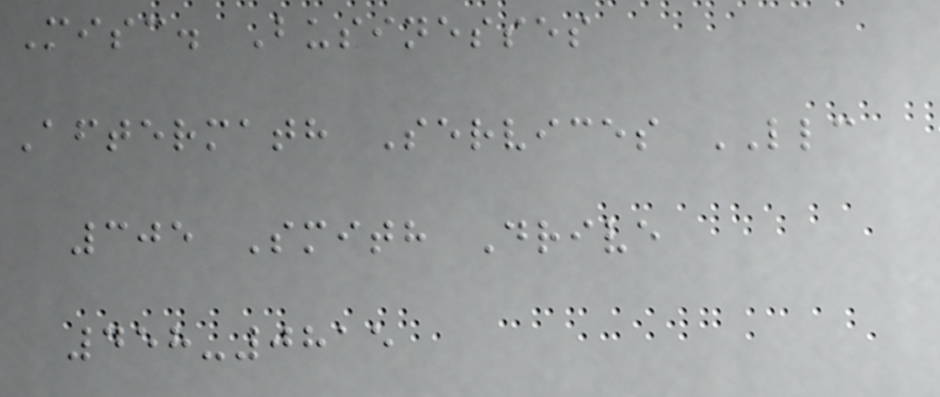Misc. Businesses
Aftermath Services LLC
305 Smith Drive
458-0815
